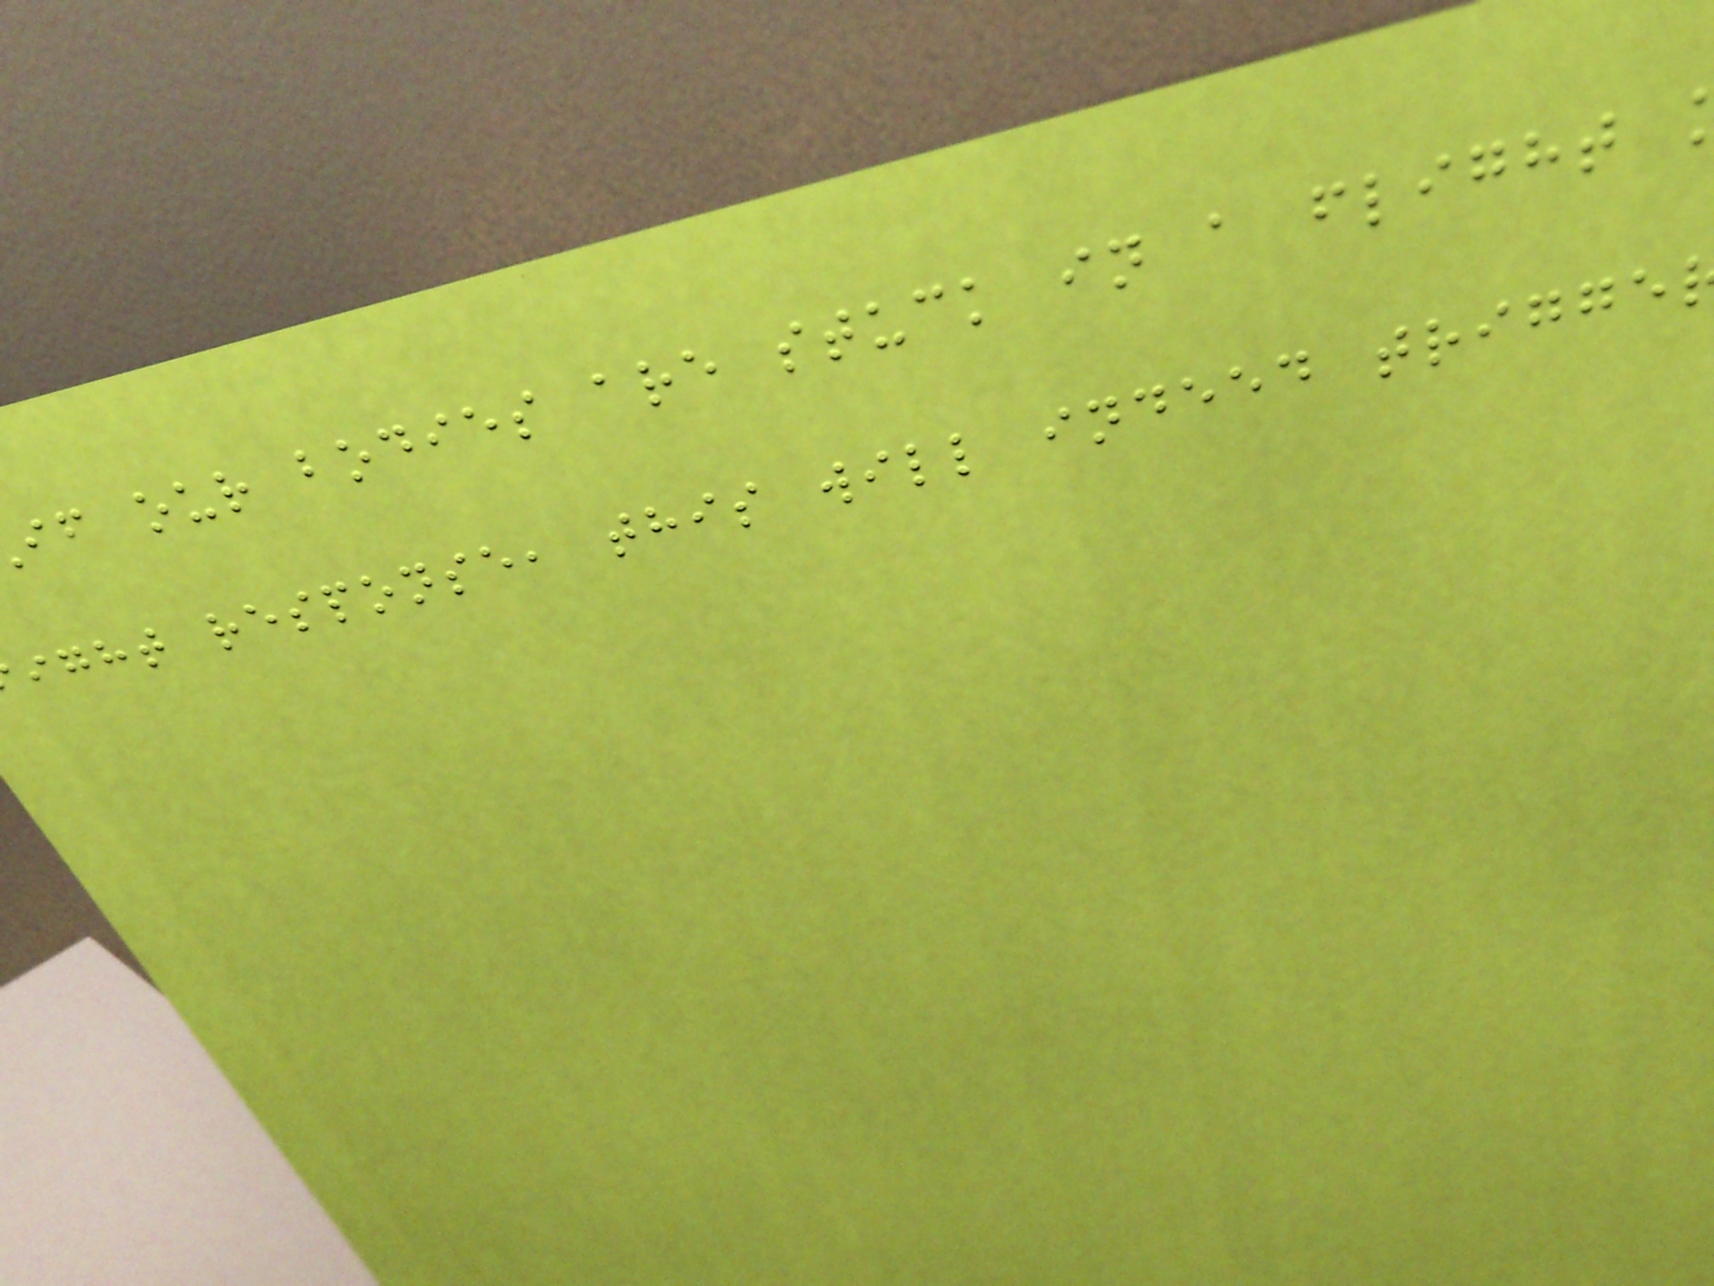if our bodies are stuck in a flight
ight response, this will indeed trigge
